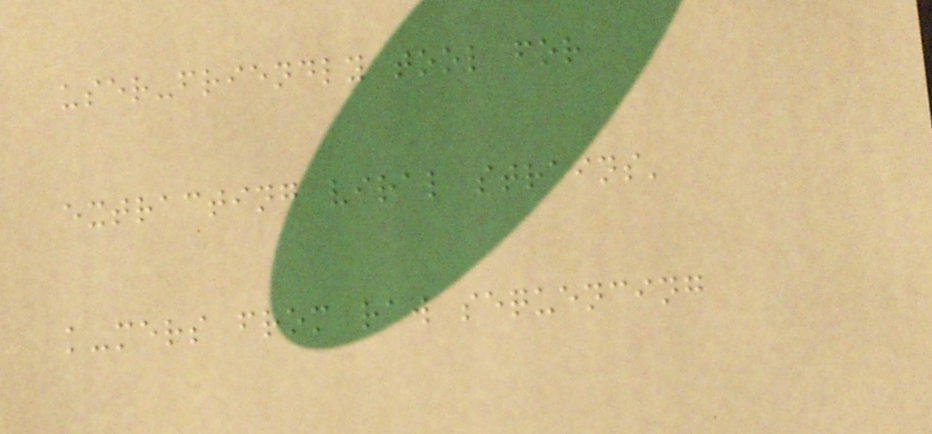user-friendly tool for
extracting viral strains'
k-mers from raw sequencing
